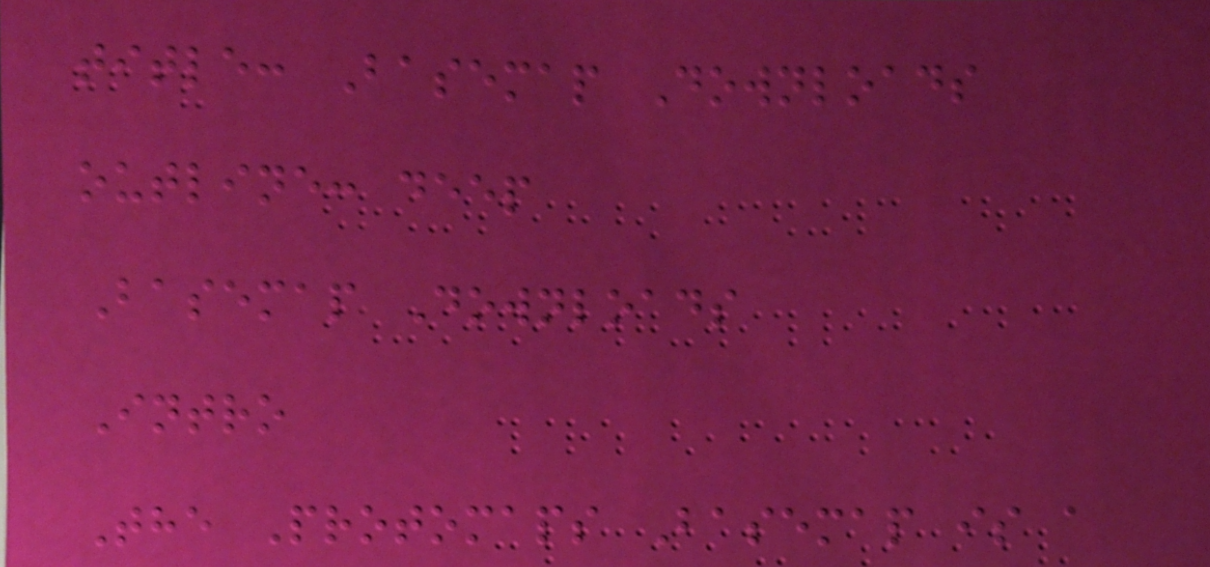title: Basemap Downloads
outline: deep
Basemap Downloads
Intro
The Protomaps Basemap is a
